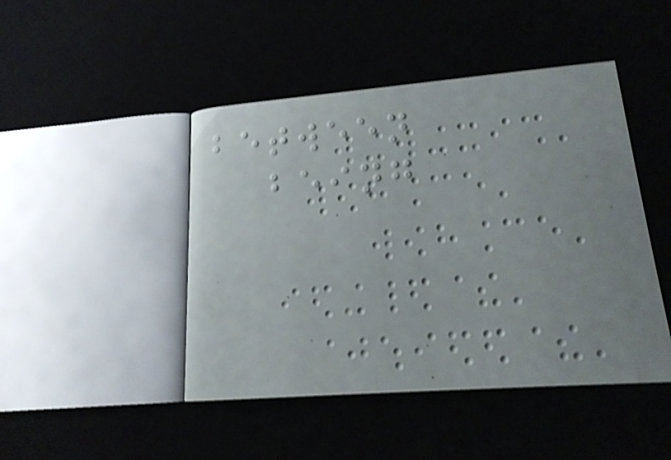between
being
